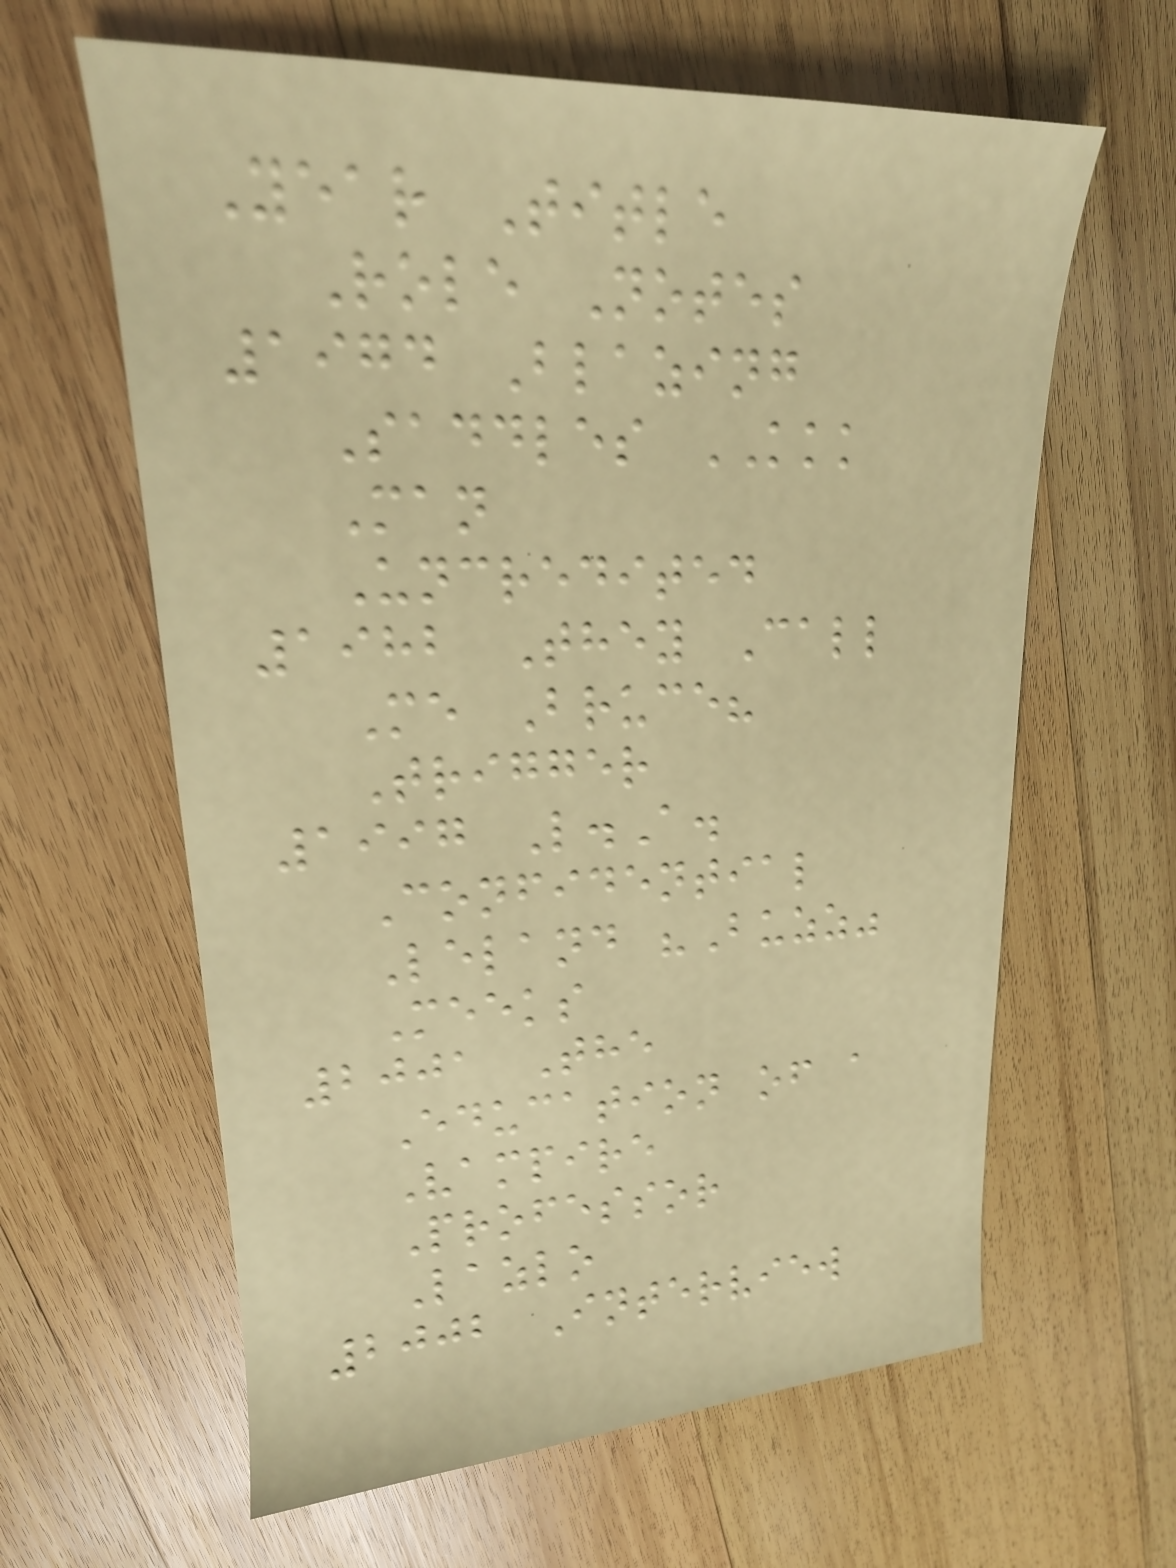Year Title
Role Notes
1974 Blazing
Saddles KKK
Man
Uncredited
1982 They Call
Me Bruce?
Trigger
1997 L.A.
Confidential
Leland "Buzz"
Meeks
2001 The
Education of a
Vampire
Professor
Lazlo
2002 Interview
